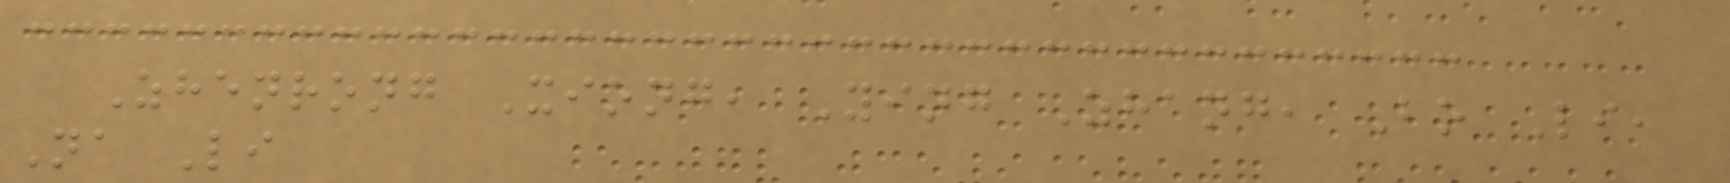Zhenrong Xiong, Ying Zhang, Bo Li,
Na Li
